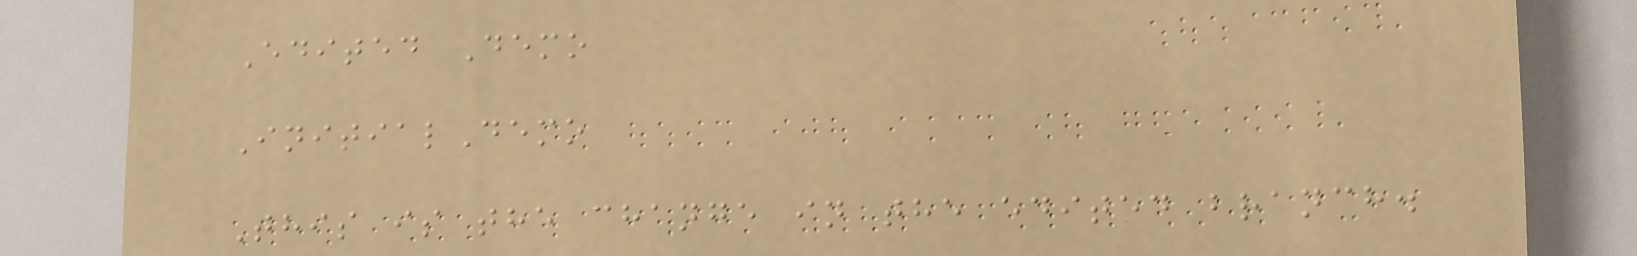Edited Demo
InitialDemo
This is the change in the edited branch.
